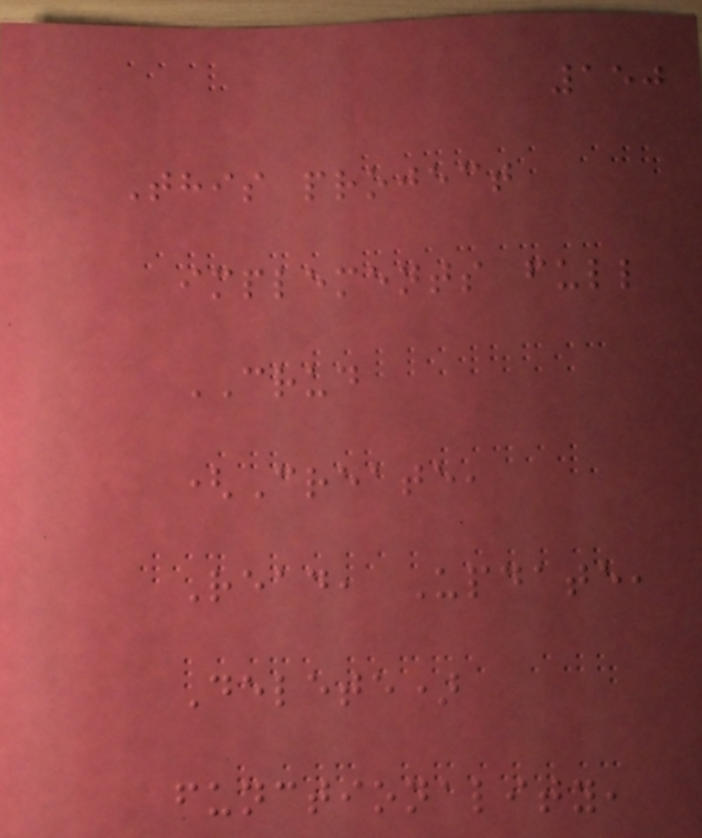150
This project
implements full
CRUD
(Create,
Read, Update,
Delete)
functionality,
